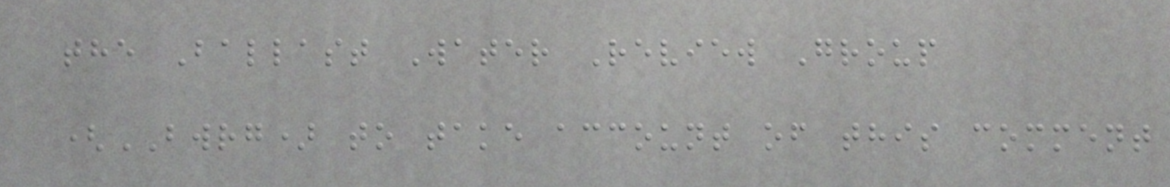the Ballast Water Review Group
(BWRG) to take account of this comment
